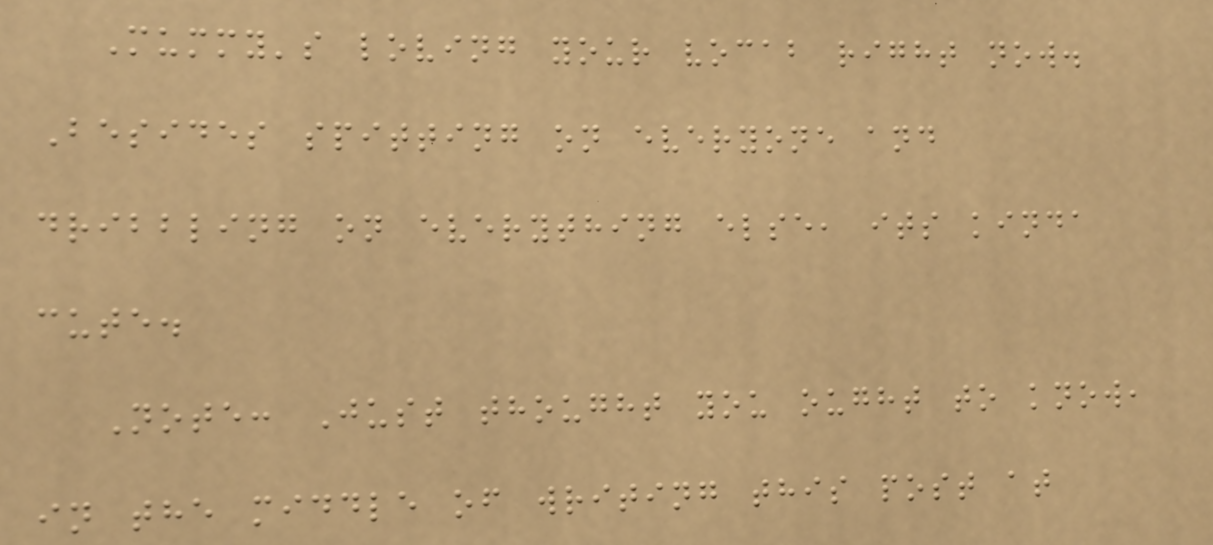Mummy's loving your vocab right now.
Besides spitting on everyone and
dribbling on everything else, its kinda
cute.
Note: Just thought you ought to know,
in the middle of writing this post at
